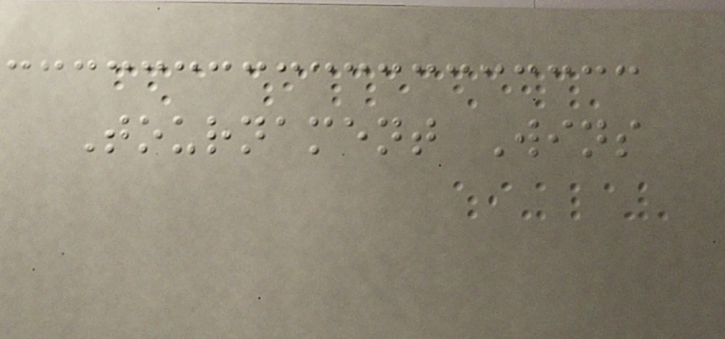Tournament Wins
